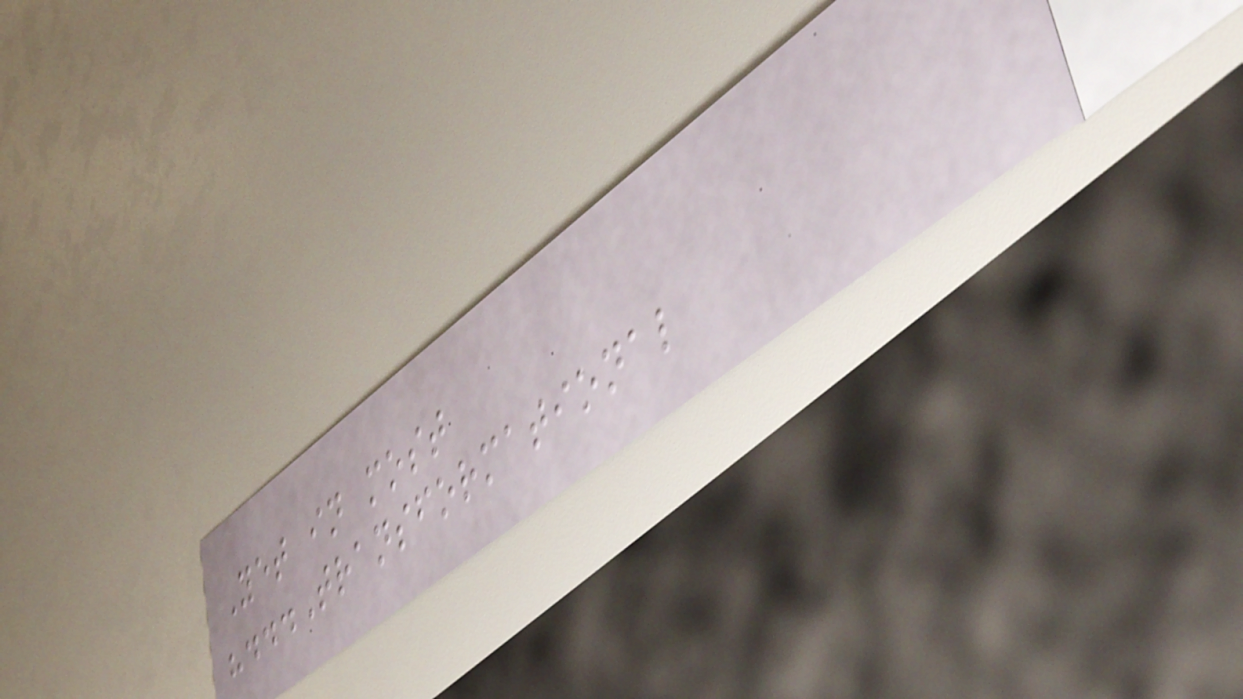Yet in most
"...Transformational
